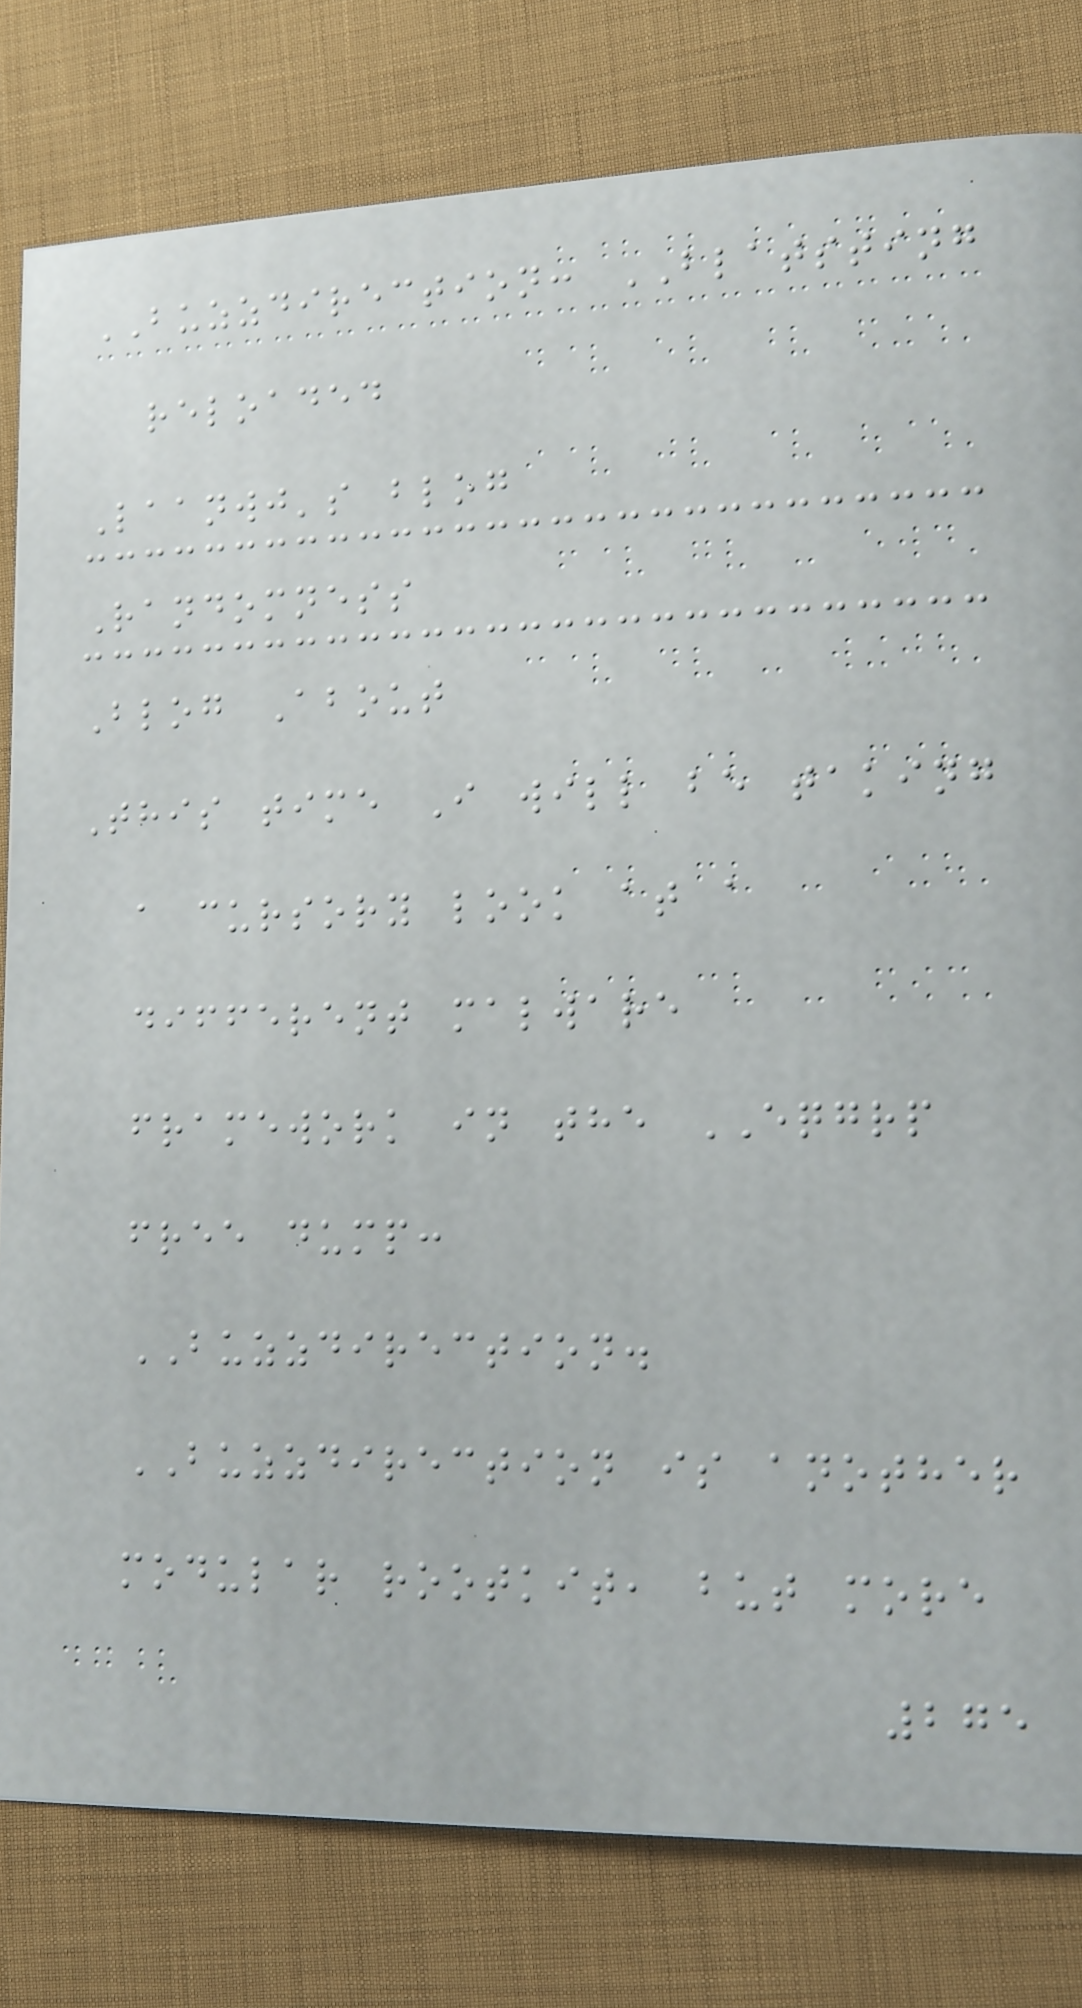BUZZDIRECTION: BLATSTING
reloaded
Laanwj's blog
Randomness
Blog About
This time I will be taking
a cursory look at a
different malware
framework in the EQGRP
free dump:
BUZZDIRECTION.
BUZZDIRECTION is another
modular rootkit, but more
275
